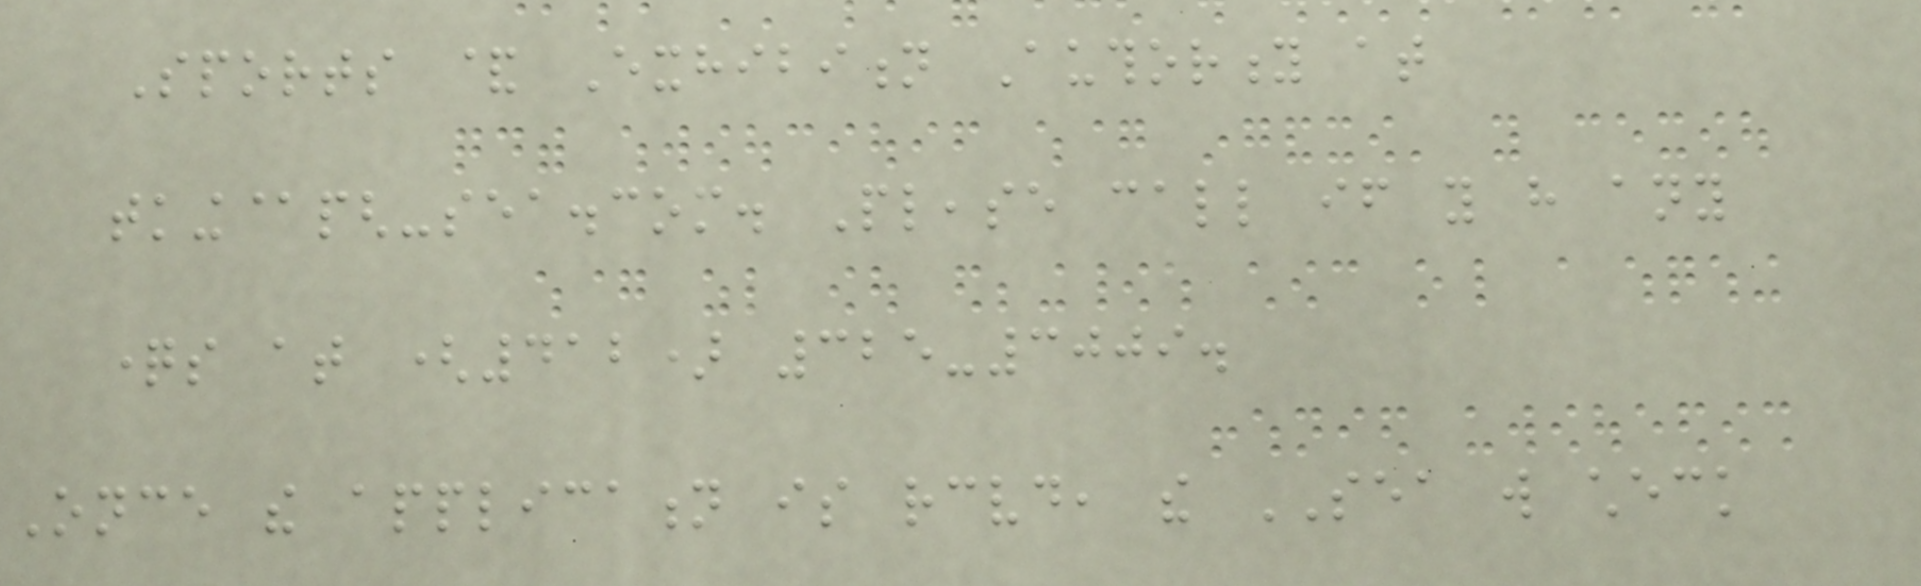Sports & Exhibition Authority at
tking@pgh-sea.com. Please call if you have any
questions at (412) 325-3009.
Once the application is received, the SEA will check
